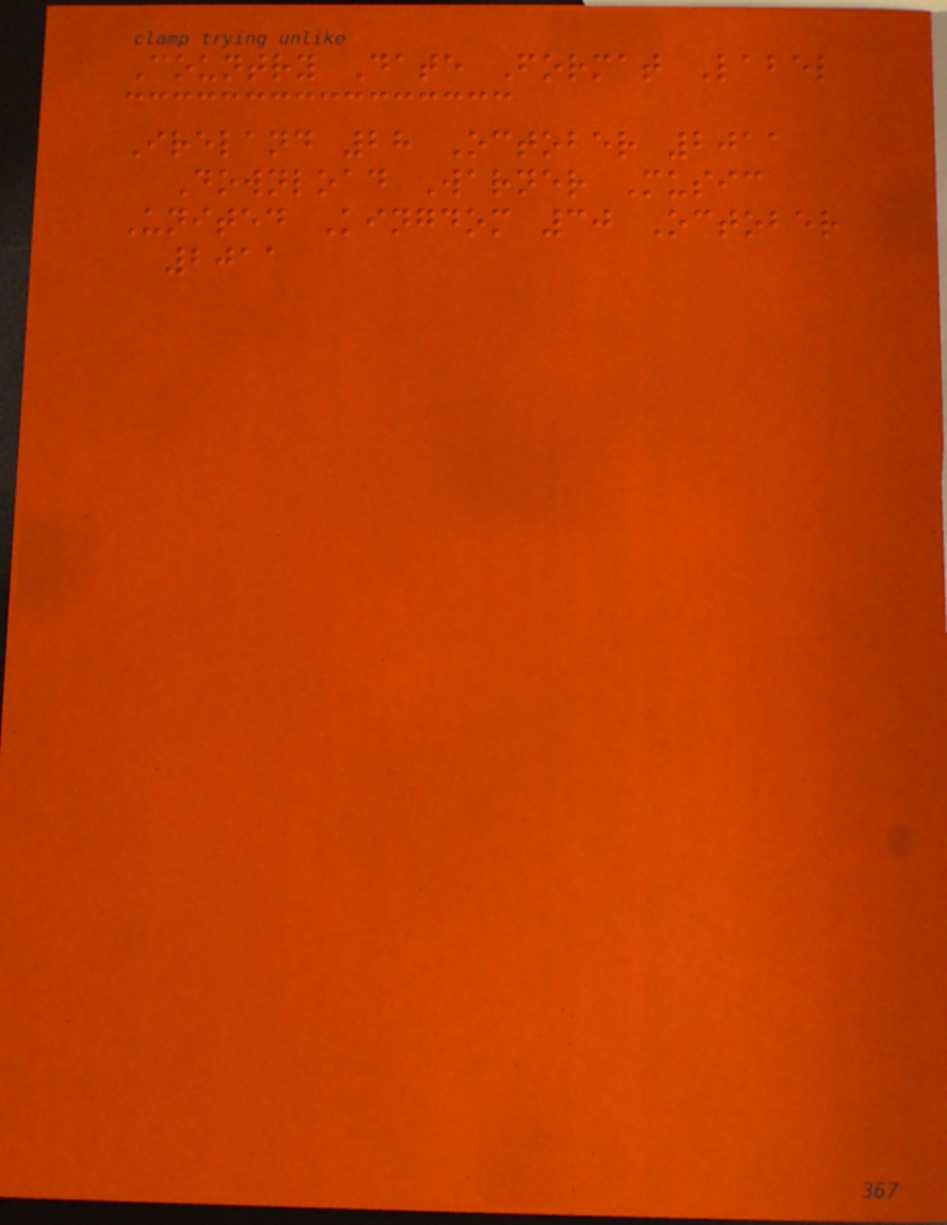Country Date Format Label
Ireland 28 October 2011
Download Warner Music
United Kingdom 30 October
2011
